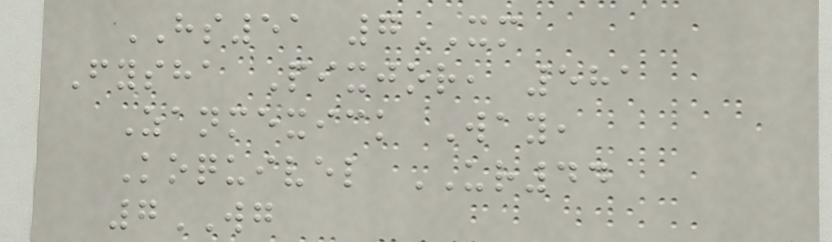HS51 7XM
Fysha Pixjor, 581
Zanmexick Way,
Koquivel UR44
7WG
